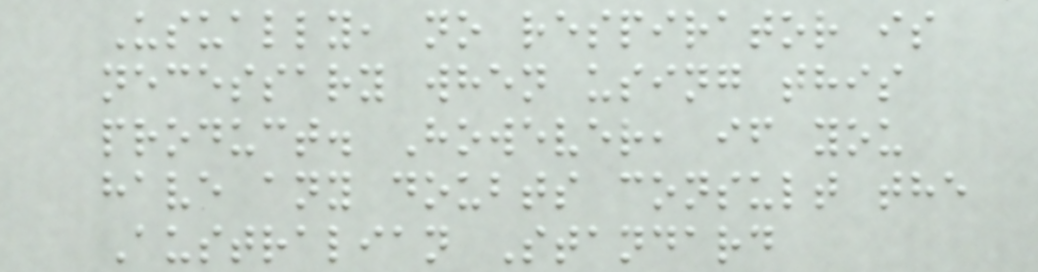Usually, no respirator is
necessary when using this
product. However, if you
have any doubts consult the
Australian Standard
